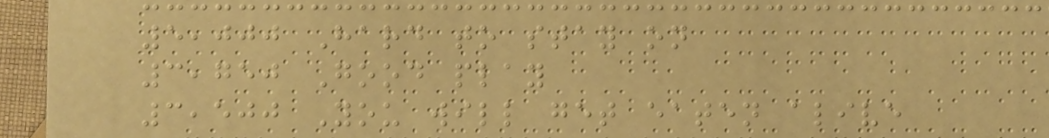5,000 Hard to stay on
3,750 Good play
3,500 You will get eaten alive
